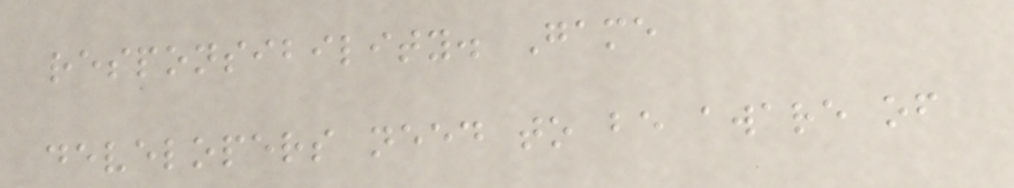responsibility. Game
developers need to be aware of
